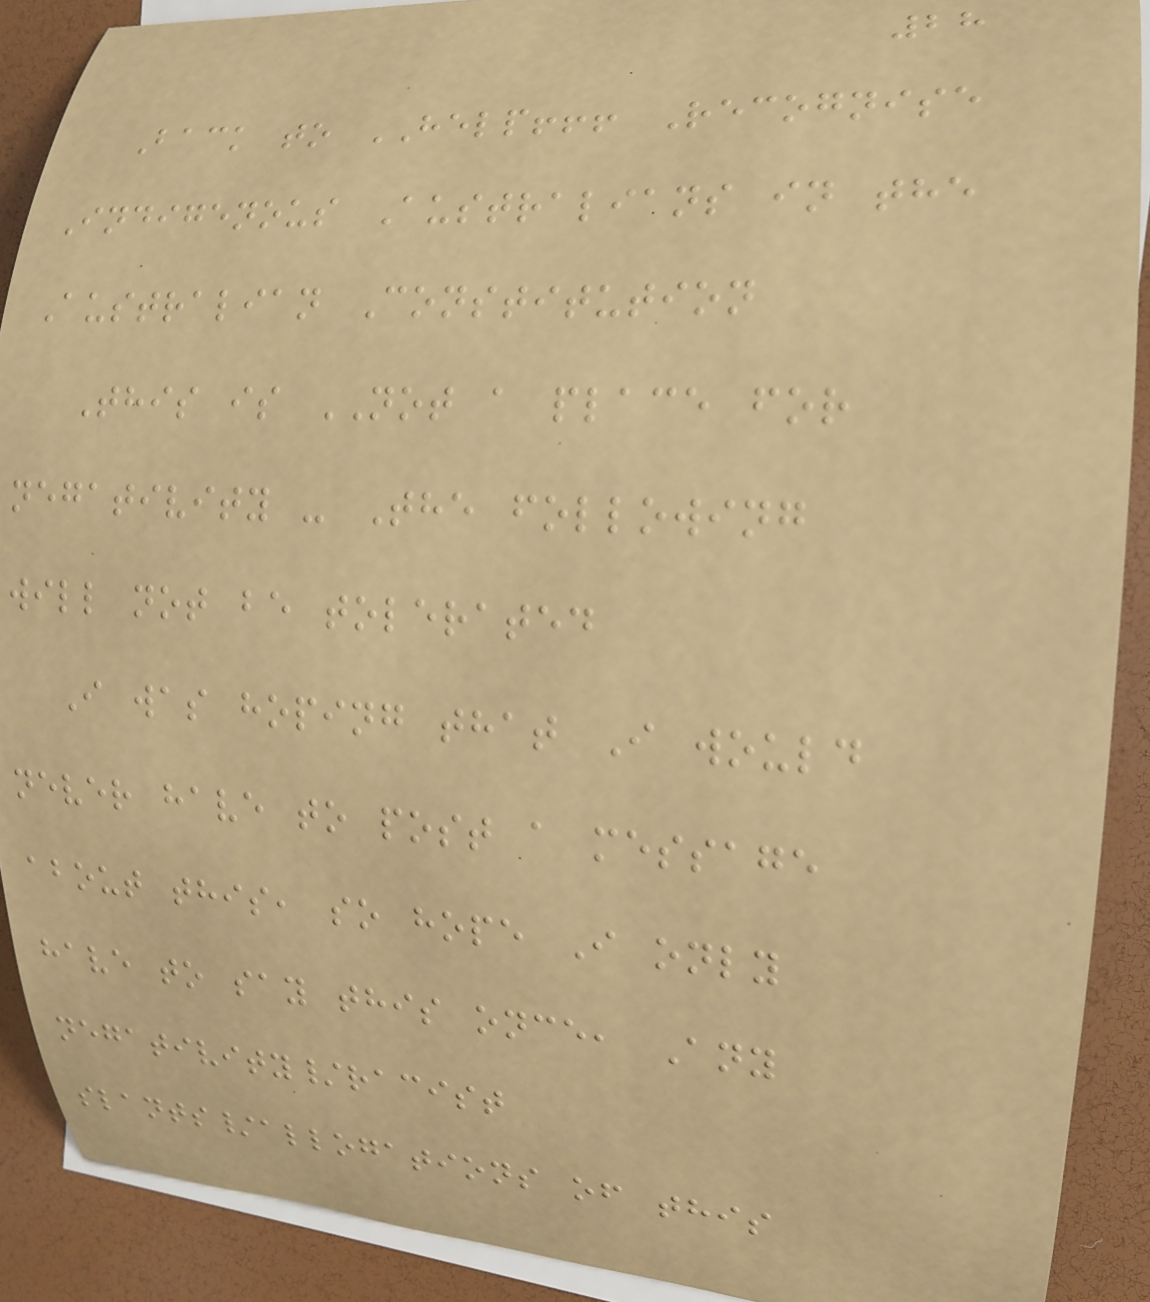28
Back to HELP!!! Recognise
Indigenous Australians in the
Australian Constitution
This is NOT a place for
negativity - The following
will not be tolerated
I was hoping that I would
never have to post a message
about this, so hope I only
have to say this once, Any
negativity/racist
slants/allogations of this
